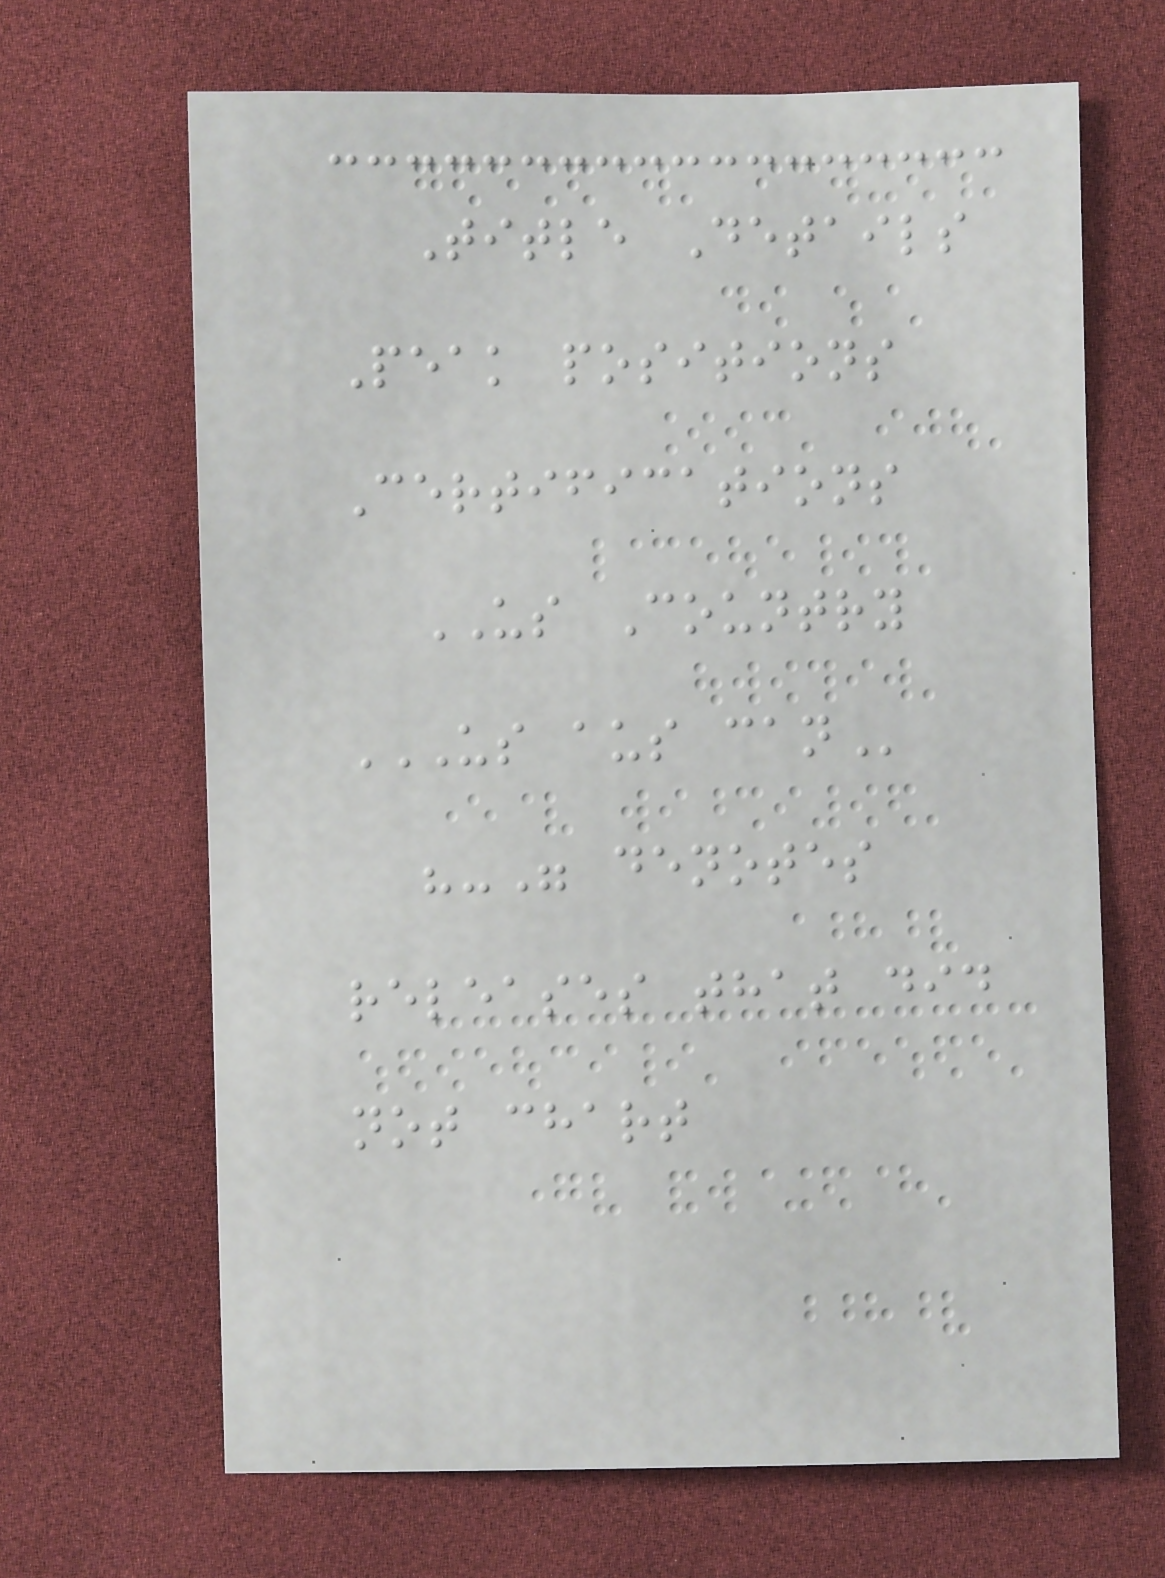Title Details
Peak positions
Certifications
US Country
US AUS CAN
"-" denotes
releases that did
not chart
